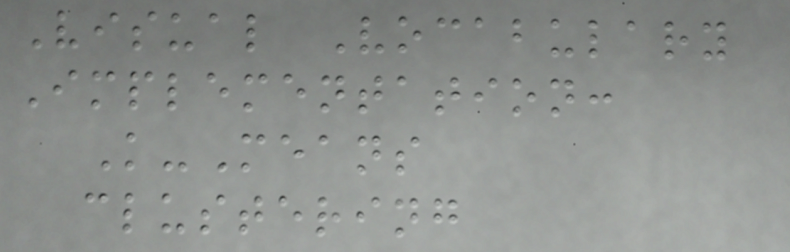Visual Vocabulary
Implementation:
K-Means
clustering
